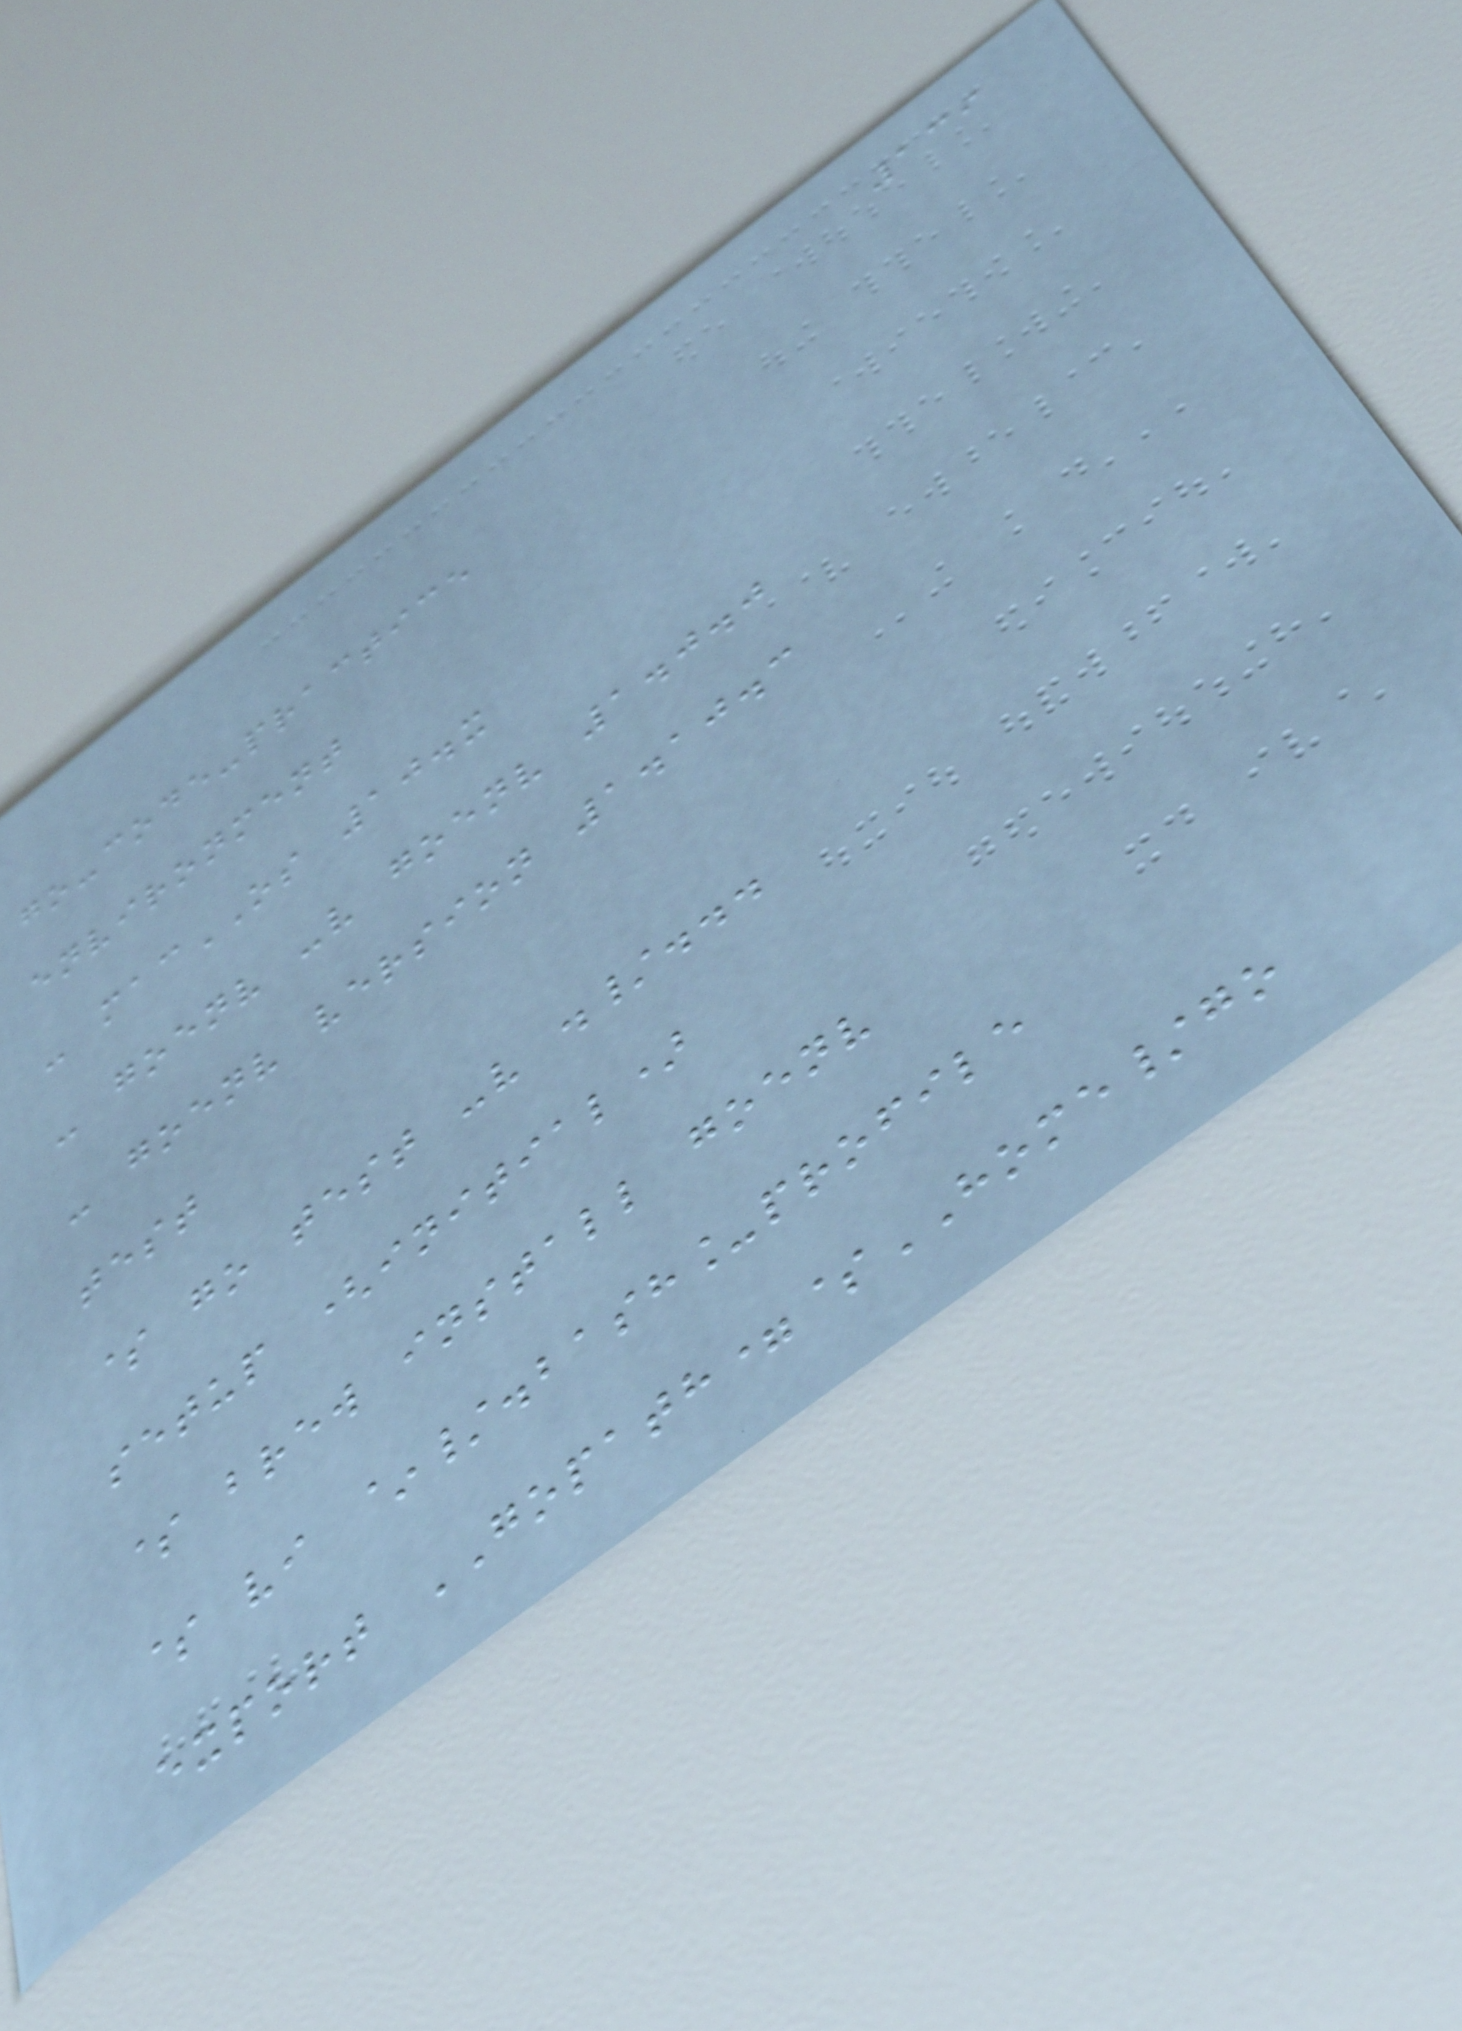139
go-code-practice
environment
- macOS 10.x
- goenv -v goenv 1.0.0
- goenv version 1.10.3
test
$ go test -v ./...
setup (initial)
$ brew install goenv
$ vi ~/.bash_profile
export GOPATH=$HOME/go
